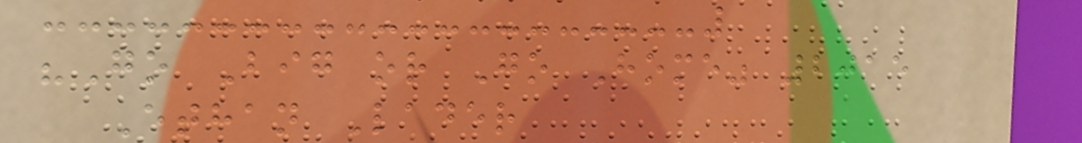"Go Big or Go Home" 2015
Ethan Lader
